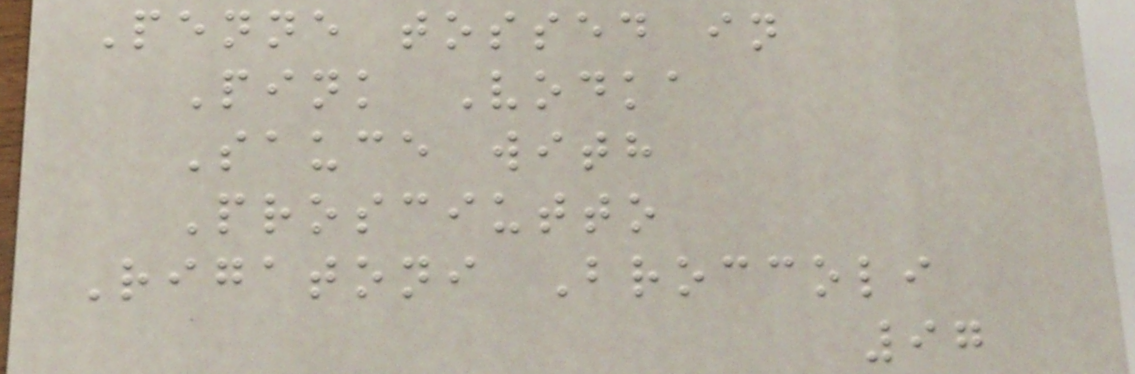Penne tossed in
Pink Vodka
Sauce with
Prosciutto
Rigatoni Broccoli
97
